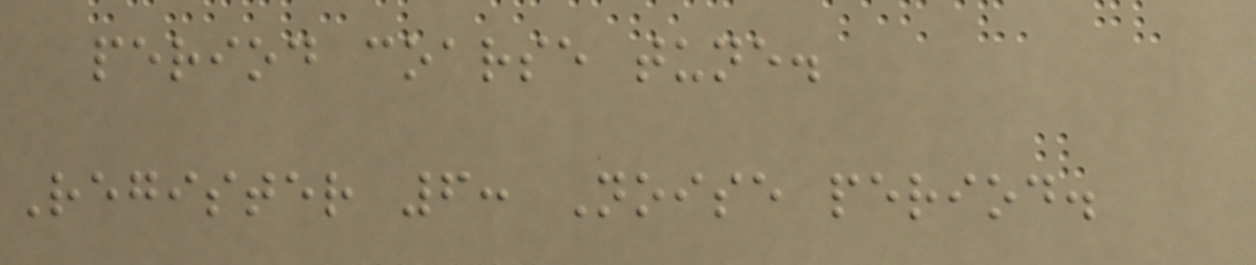period coarse tune.
Register 6: Noise period.
